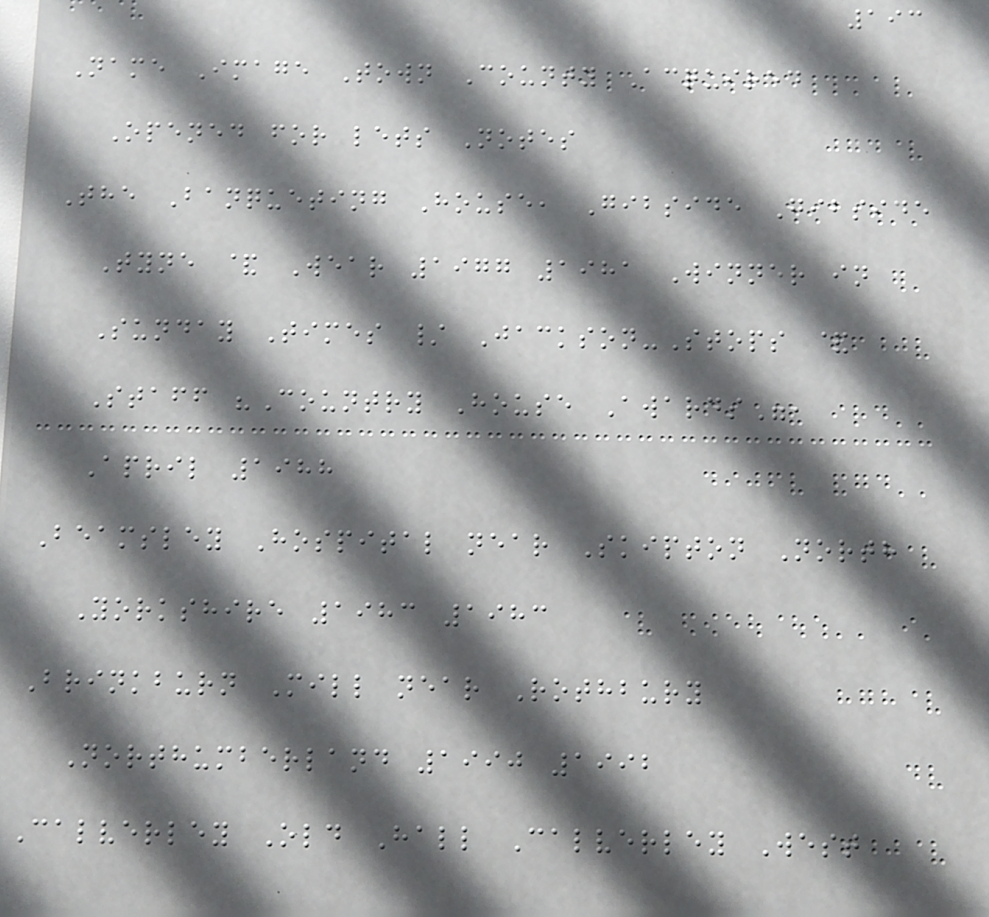193
Name Image Town County Acquired
Opened for lets Notes
The Banqueting House, Gibside Gibside
Tyne & Wear 1977 1981 Winner in
Sunday Times / Jackson-Stops &
Staff "Country House Awards",
April 1988
Beamsley Hospital near Skipton North
Yorkshire 1983 1983
Brinkburn Mill near Rothbury
Northumberland 1990 1992
Calverley Old Hall Calverley West
